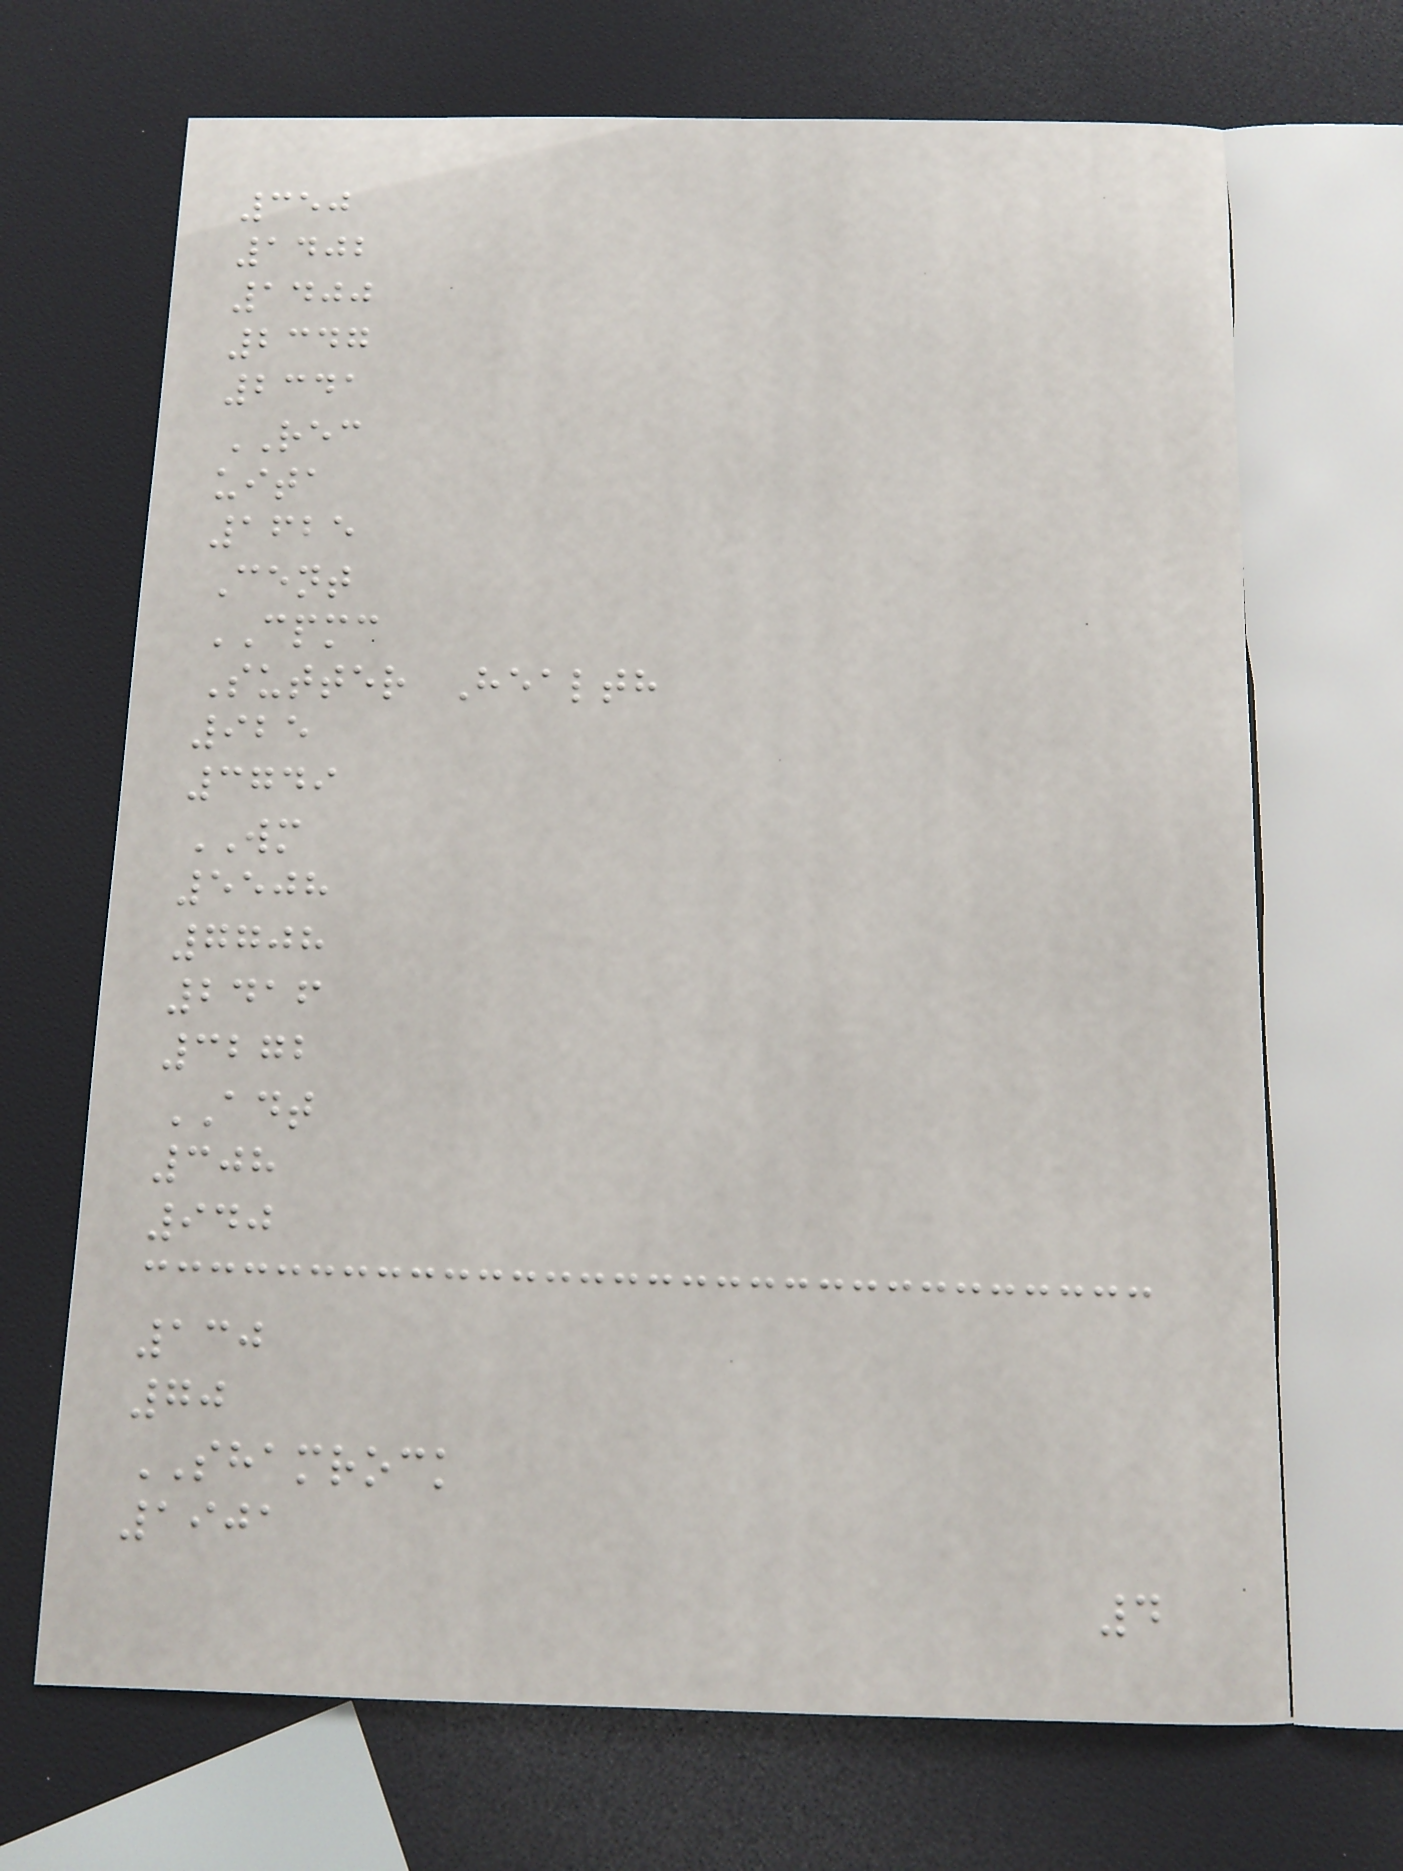350
1402
1400
2347
2341
REC
uita
1625
Cent
CPMC
Sutter Health
925
3749
WM
5508
7708
2416
3272
ADT
308
940
130
70
SHAMROCK
1901
4
